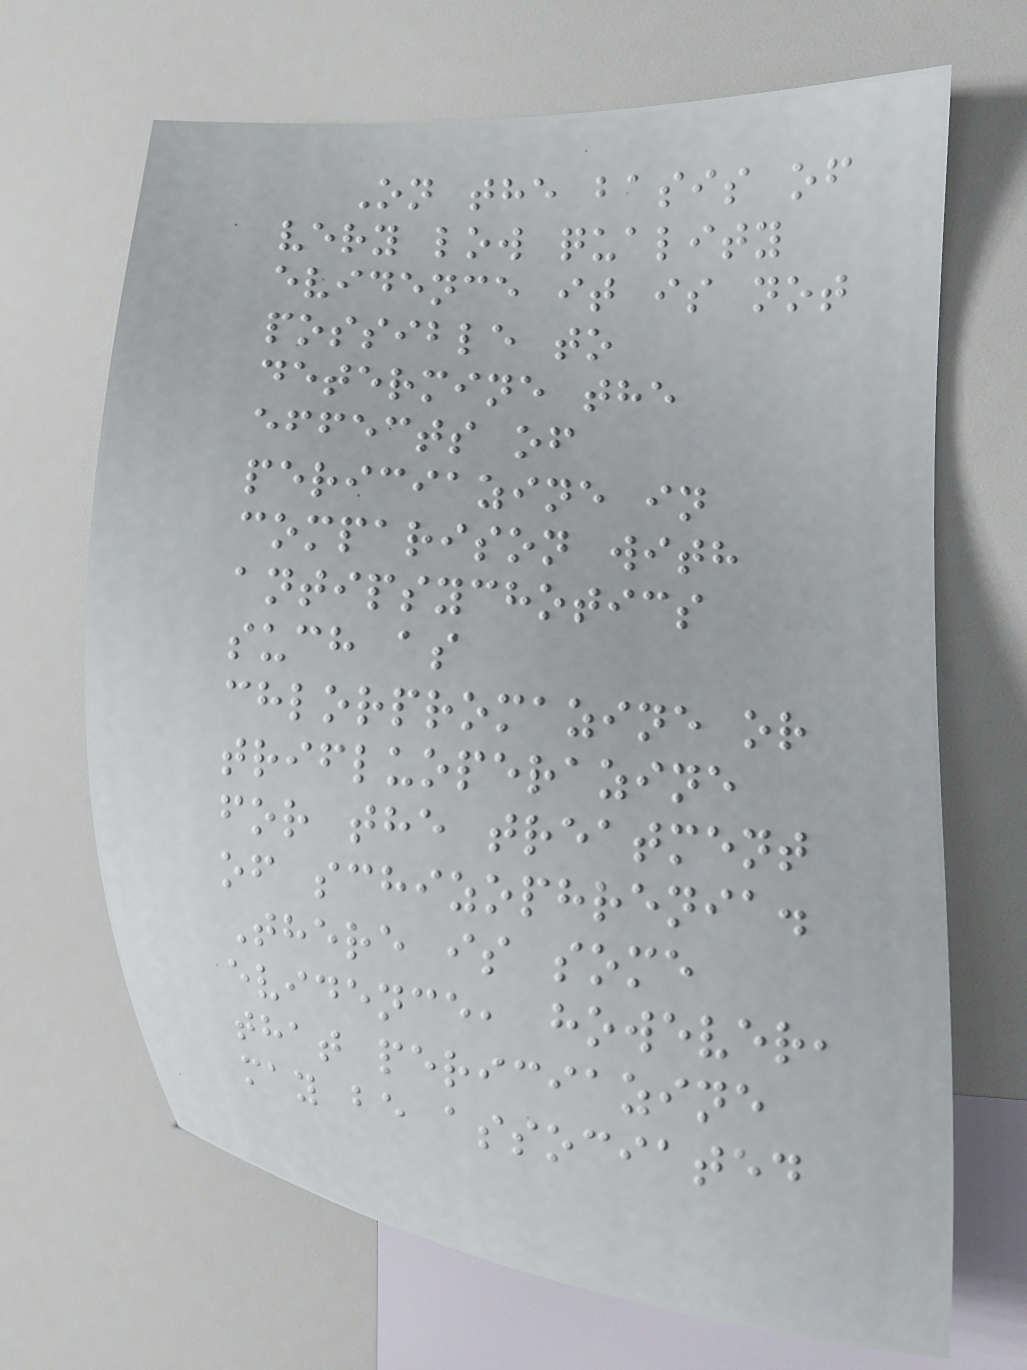On the basis of
very low quality
evidence it is not
possible to
determine the
effects of
periciazine in
comparison with
antipsychotics
such as
chlorpromazine or
trifluoperazine
for the treatment
of schizophrenia.
There is some
evidence, however,
that periciazine
may be associated
